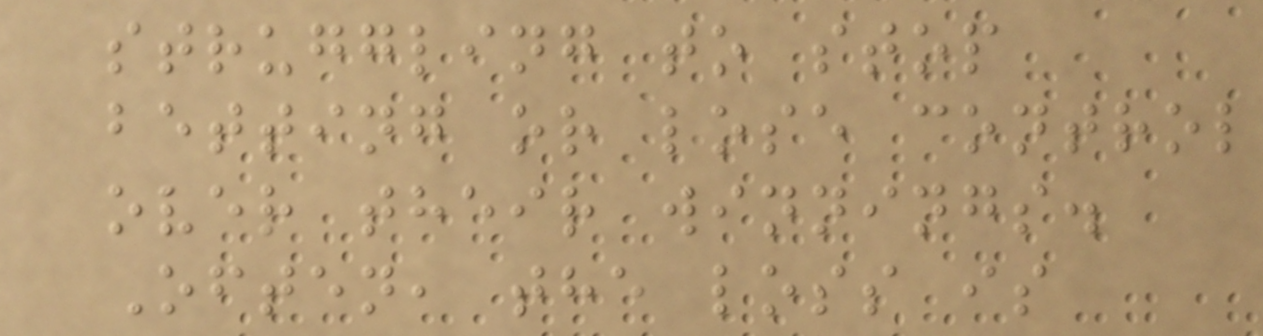struggling to stop
betting or lose control
over their winnings.
Often, the loss is
